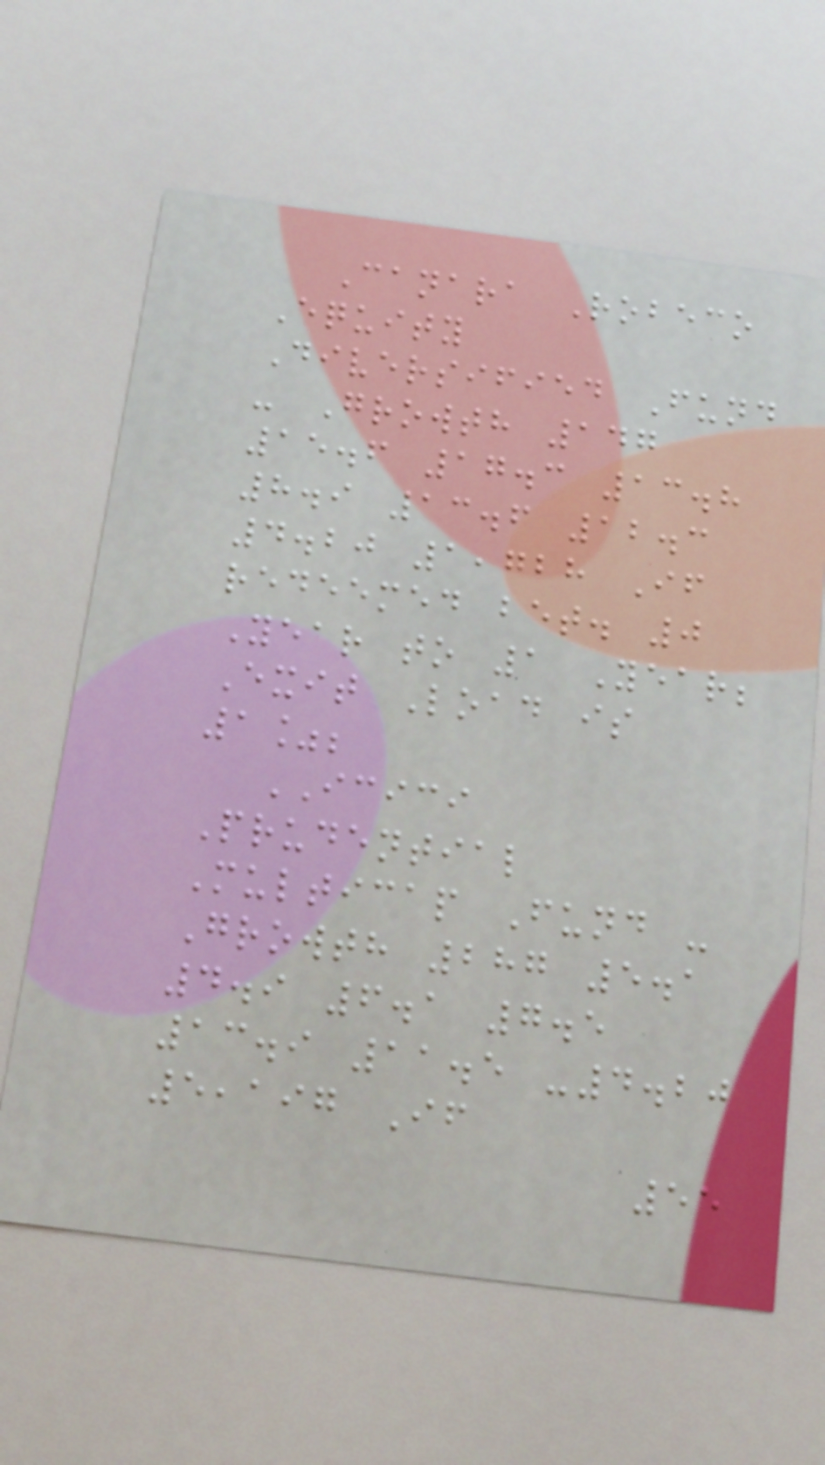Canara Robeco
Equity
Diversified Fund
- Growth 147
15.6 17.3 13.8
8.9 13.6 12.3
4.20 1,728 If
redeemed bet. 0
Year to 1 Year;
Exit Load is
1%;
ICICI
Prudential
Multicap Fund -
Growth 287 5.1
4.9 6.1 7.5
13.9 11.5 -4.20
5,197 If
55
